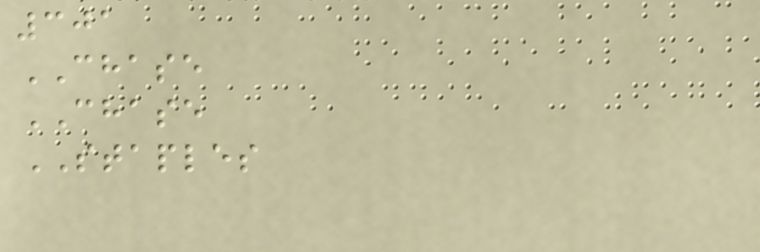301
CHASE
CHASE
STAPLES
